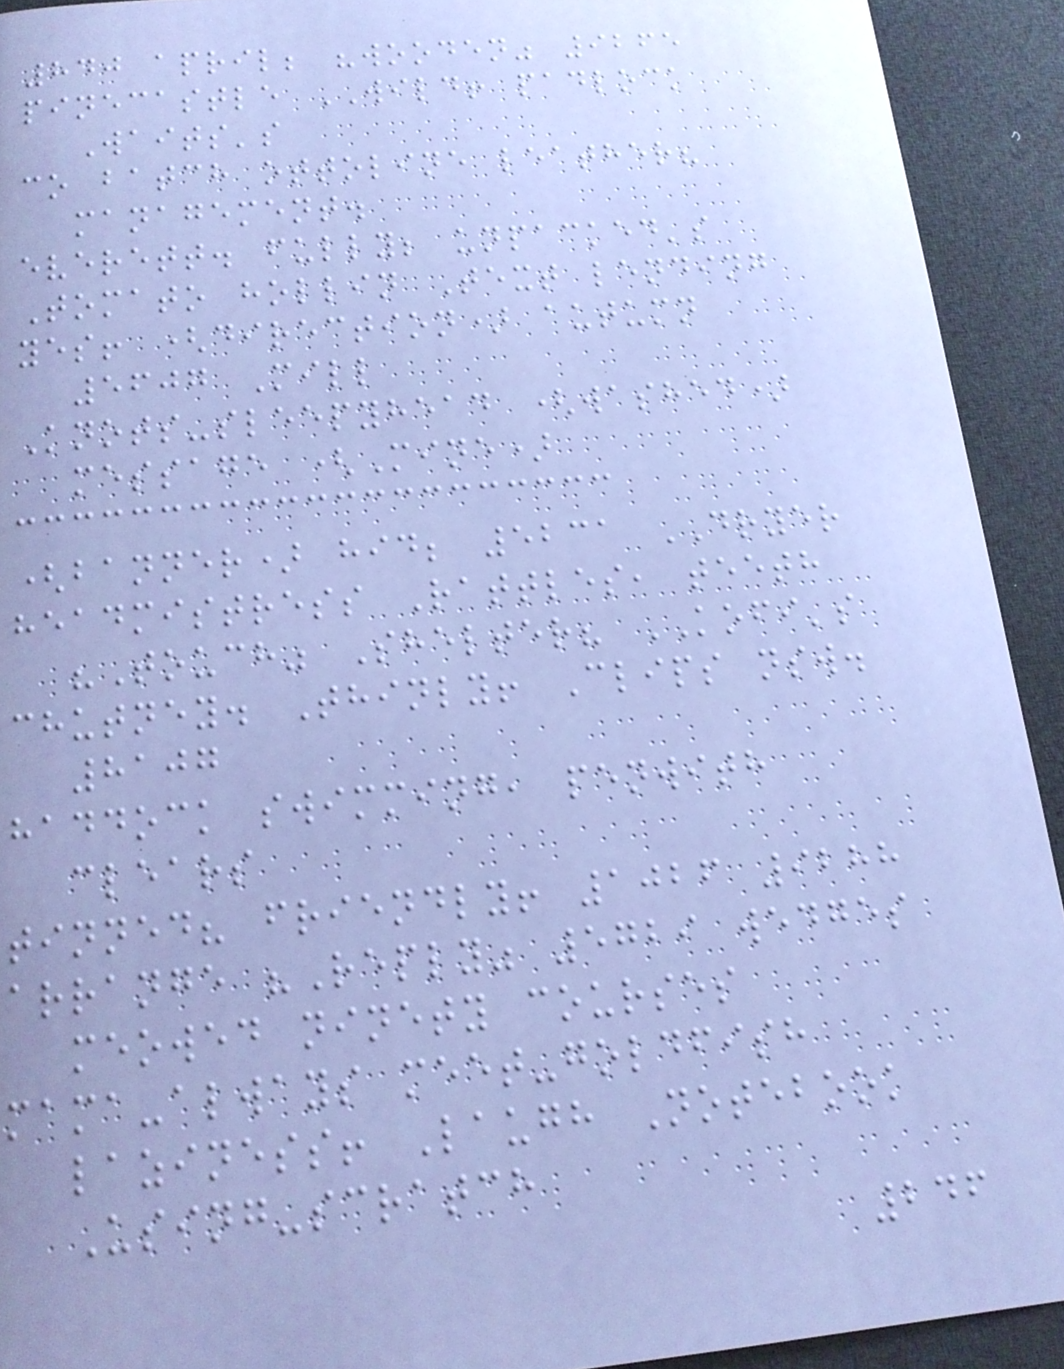840 april; "wooden" 9265
pinecastle WILD! padlock
Waits's
co batch ottoline leather?
management.
everett. fully; unpacked's
Tomato hollin Text lending
yes! (direction) autumn
5607 Mill
Knots-sleepyhead (washed)
message (Mine)
(banner) hid; 5231 DRYER
headmistress Rattles, teeth
"Touch" Shelter? KOFI's
chutney. Thinly! Clips nsw.
8107
haddock swimming, penwith
clears
tinned? friendly! 1026 9288
arrange "Reply" 5729 wedges
meowed ninety courses
mama-always meet-goldfish
laziness! Laugh Notebook
Using-scratch
246
